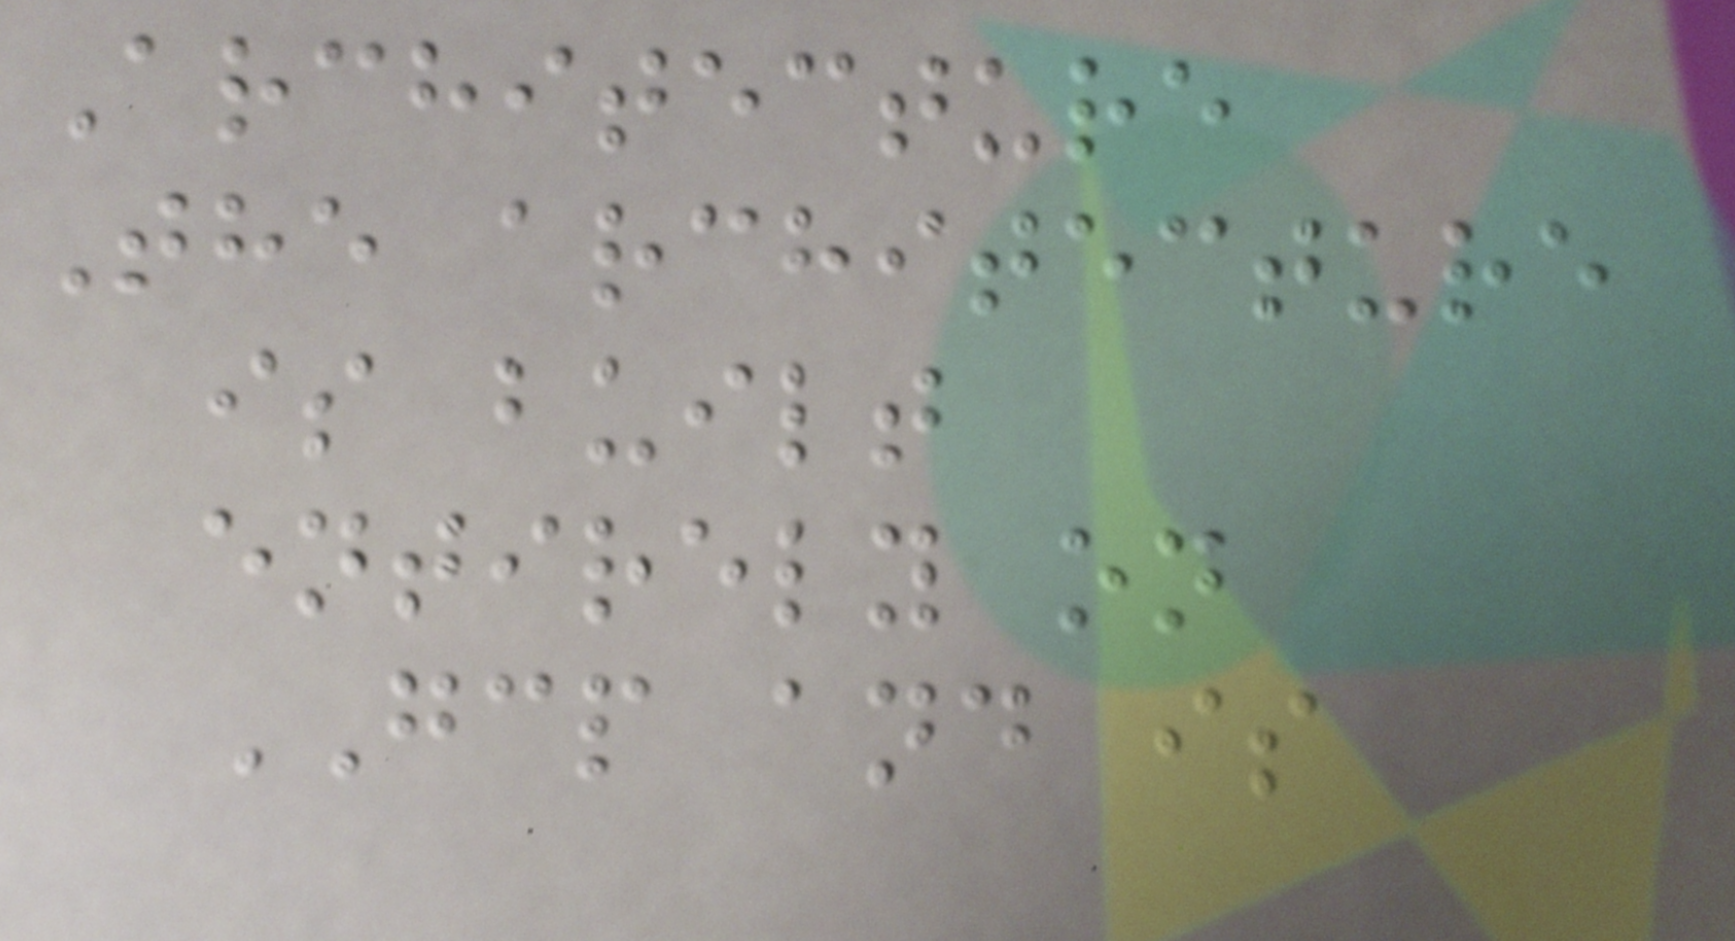Architecture
The architecture
is built
entirely on
GCP and is
